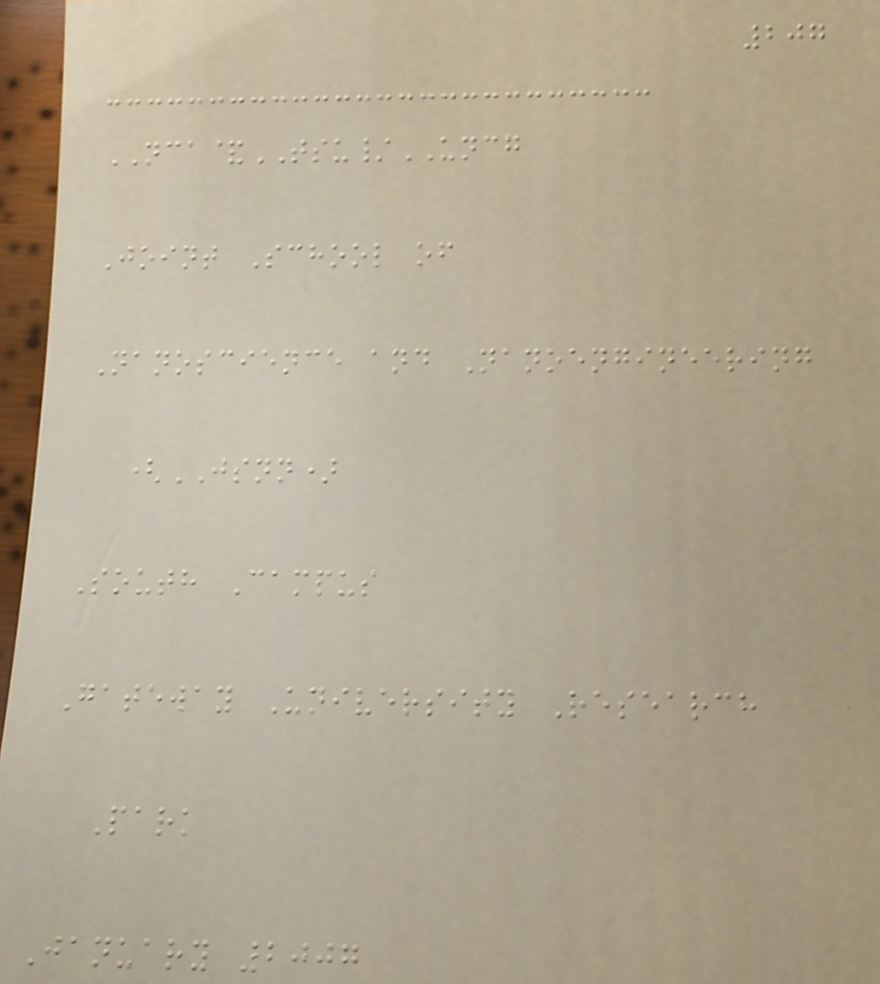207
NCA&TSU/UNCG
Joint School of
Nanoscience and Nanoengineering
(JSNN)
South Campus
Gateway University Research
Park
January 2007
